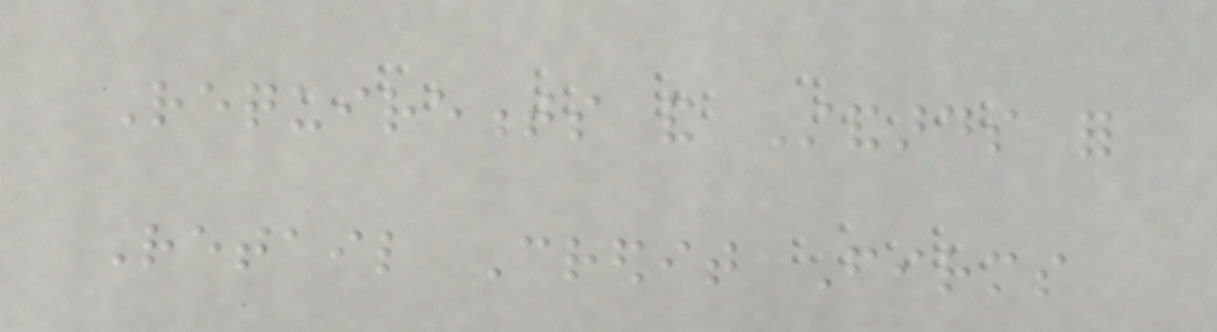Requirements and Standards for
Retail Credit Firms
